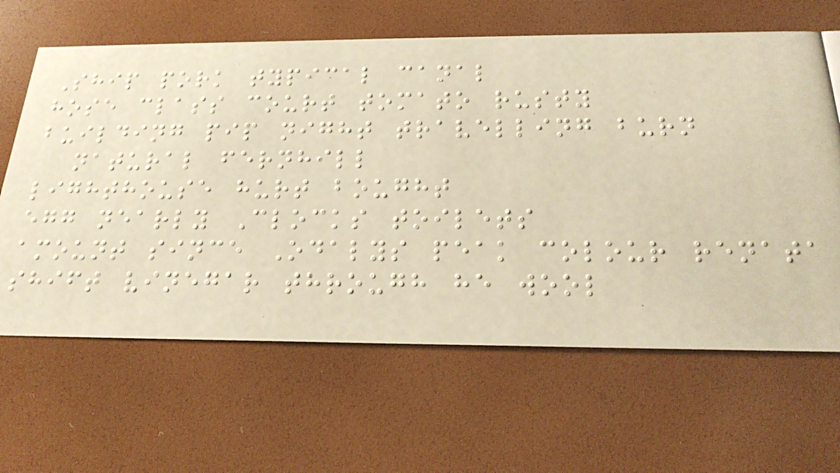Ship pork typical canal
hose class court tomato rusty
building pip night travelling burn
natural fernhill
lighthouse hurt bought
egg nearly Clocks toilets
amount since Odalys peak colour renata
shift vinegar through he wool
